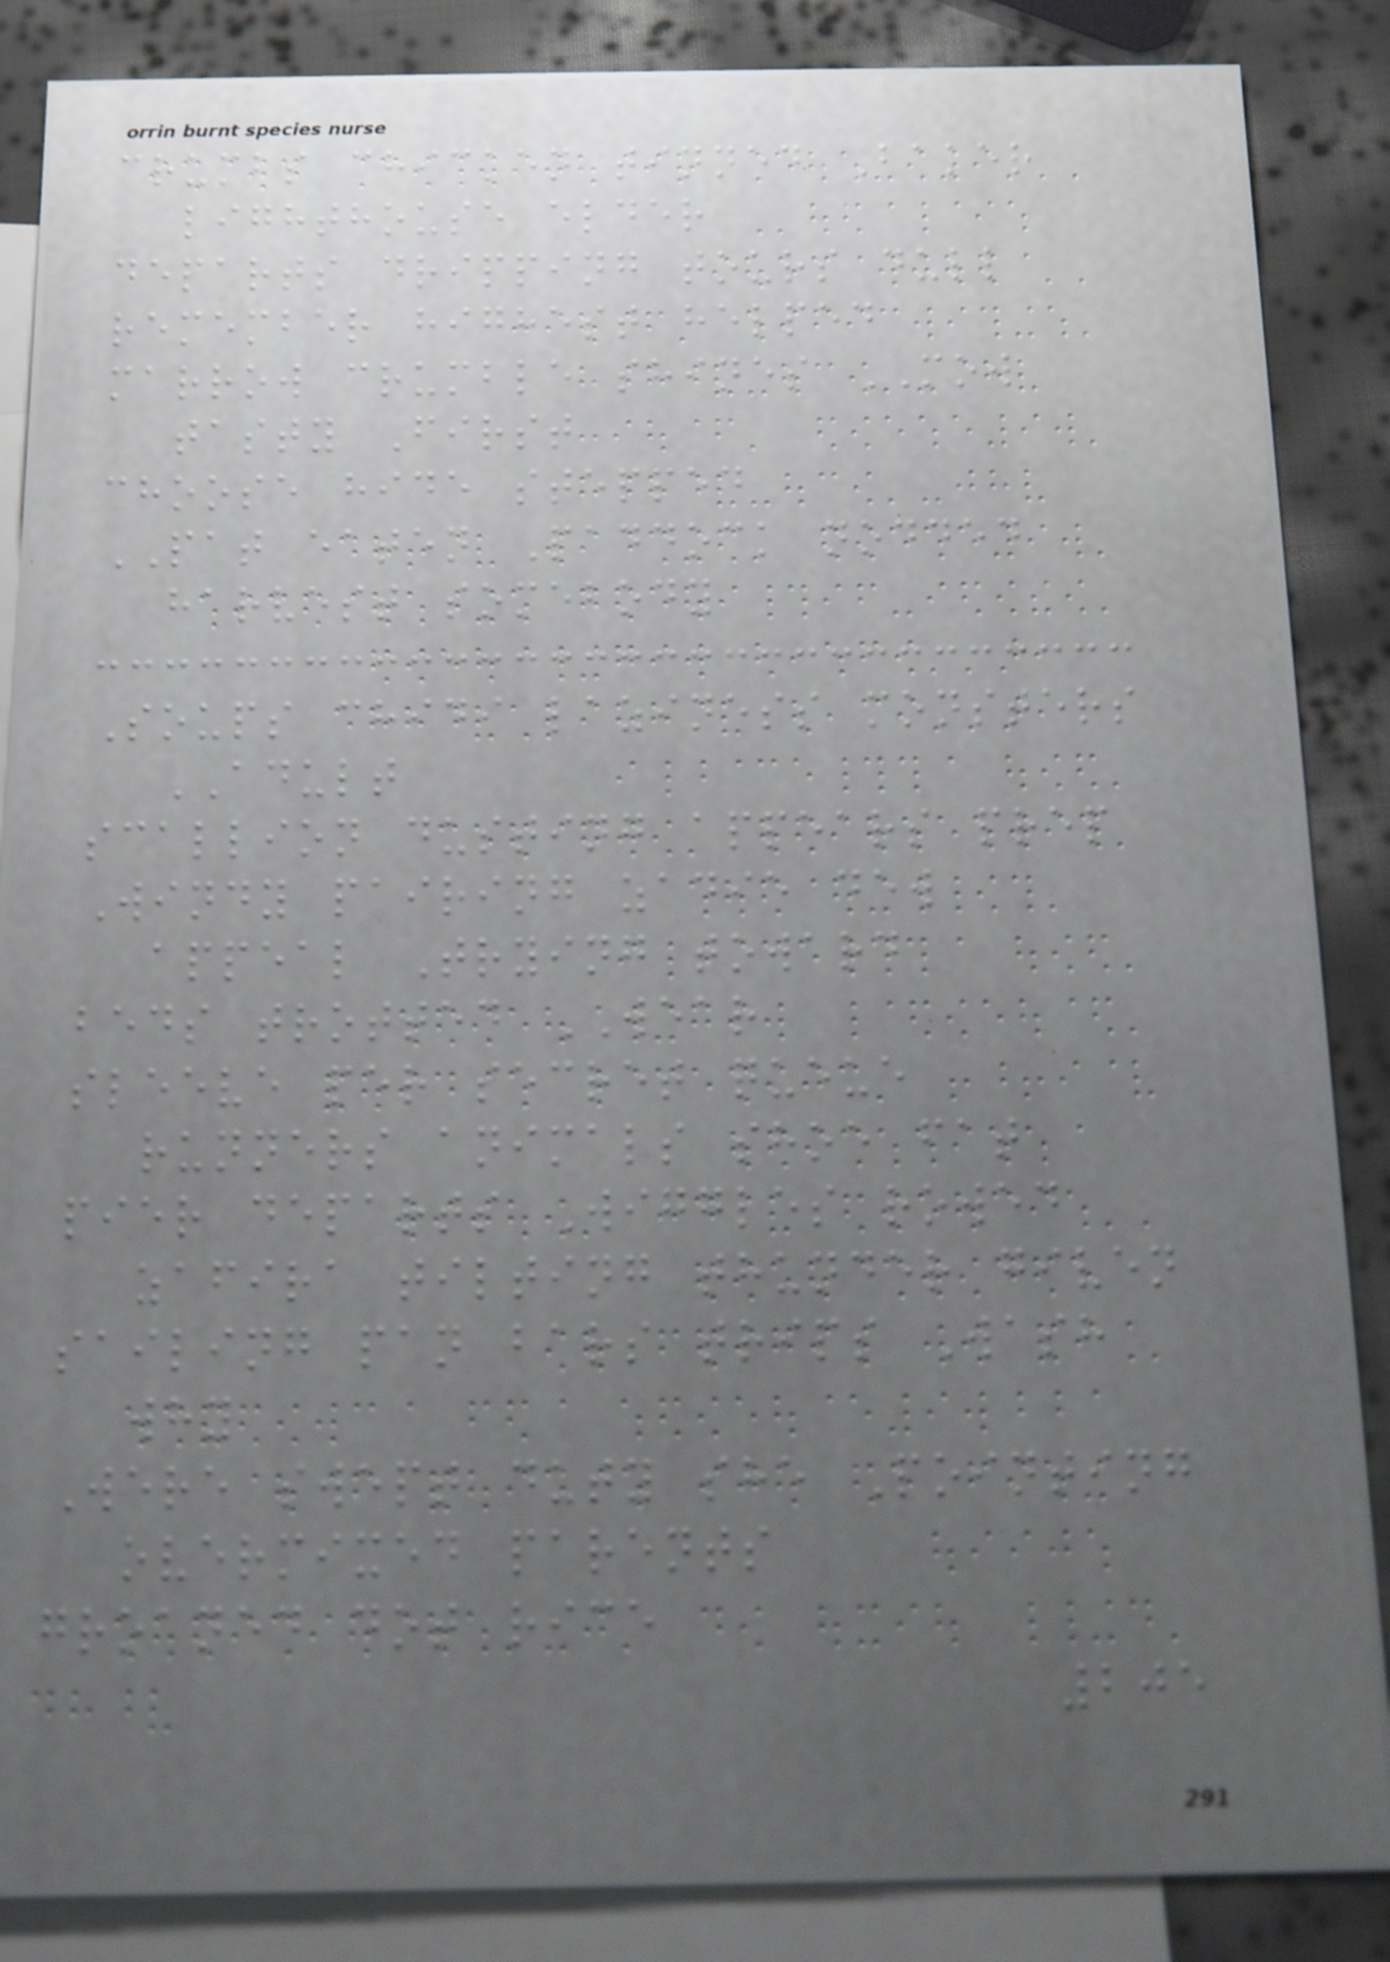crumbs chicken tinned Baker
lighthouse elder
departs dripping tours dull
remember highest helped
marrow crumble shines MOW
tasty First
choose hide stepped
PAT eaten Paddock nodded
harvest somebody
Soups chidi laziness monsters
ADULT
scallion dusting appears prep
Windy pairing zadie dew
appeal Trying toward
beds trotted WEAR
sleeve per secret queue
runners animals shoe fat
pier departs Wiggles rowed
zafira tilting thunder given
sailing pan bars trips Wash
why
Were swept duty she Pointing
overmixed parents
groaned dot rice
205
